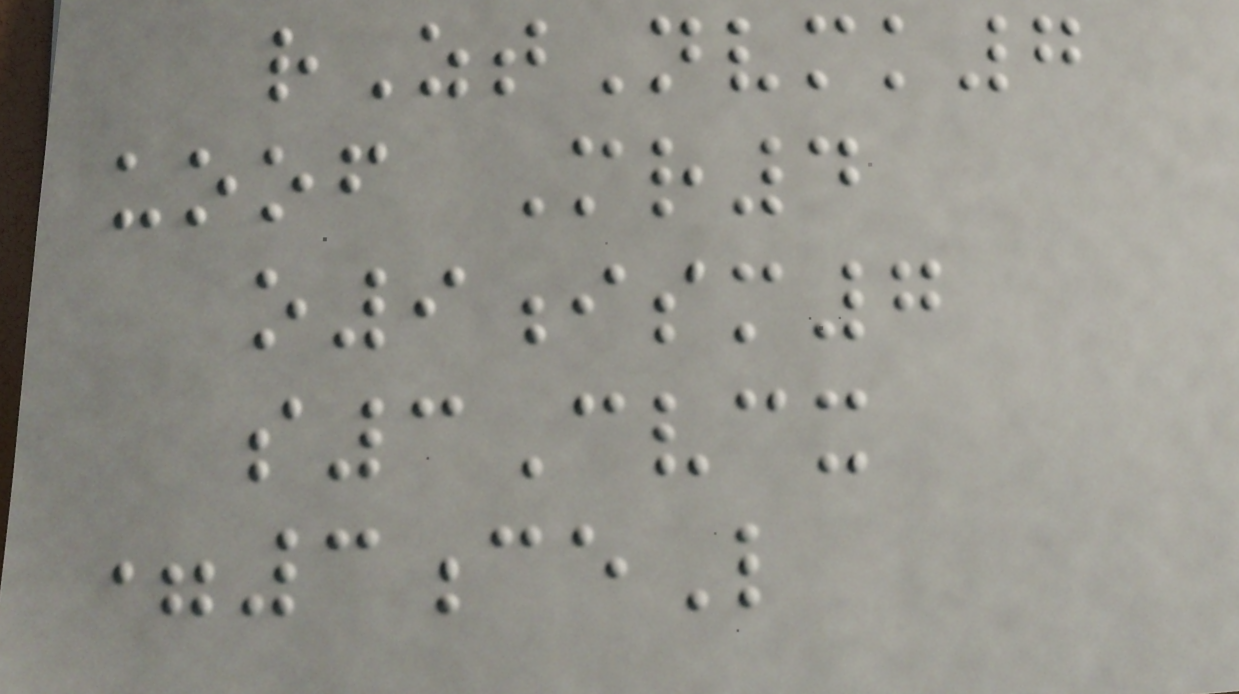rZtNvmk7
uoof Mr4
o9ism7
s3Cvcx
=3ceL
